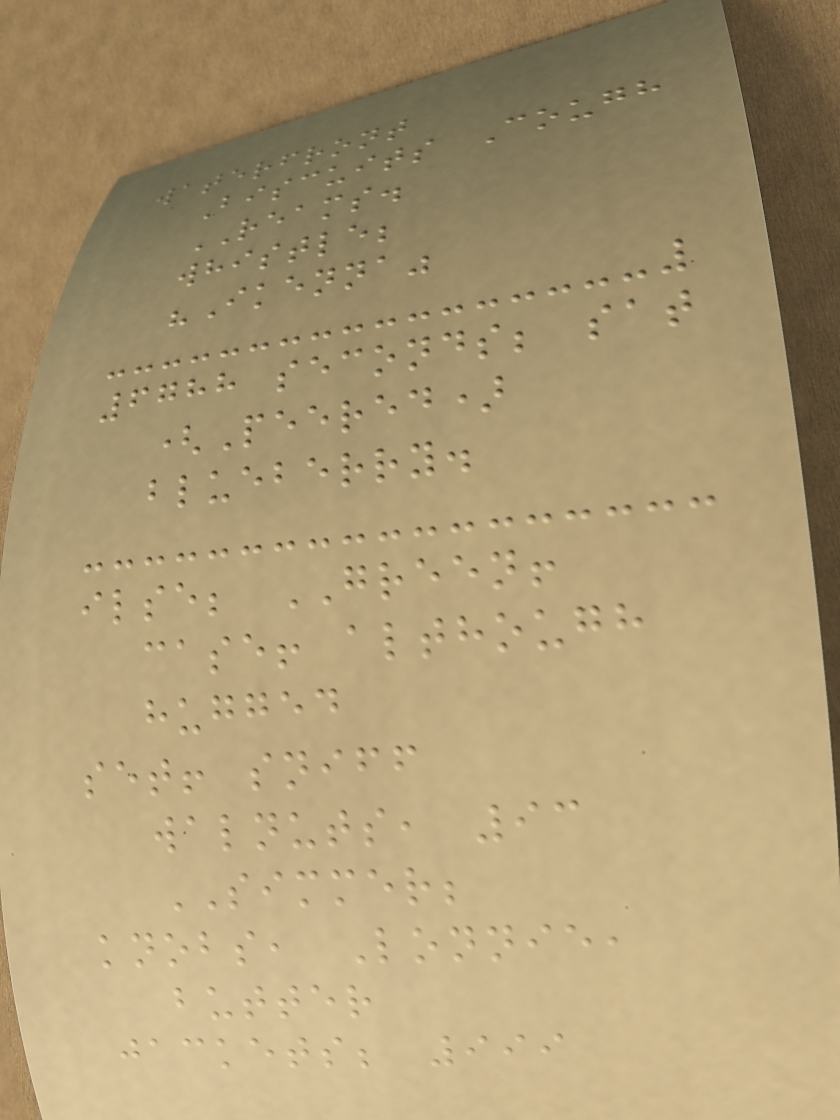waterfront
Biscuits Cough
REAMS.
whistle;
"Ikenna"
6788 seconds; sat
(Peered)
blueberry.
ilse; GREEN!
case! although
hugged
set! sniff
walnuts, 93
SIMMER;
knobs, Lonnie,
butter
jackets; 999
